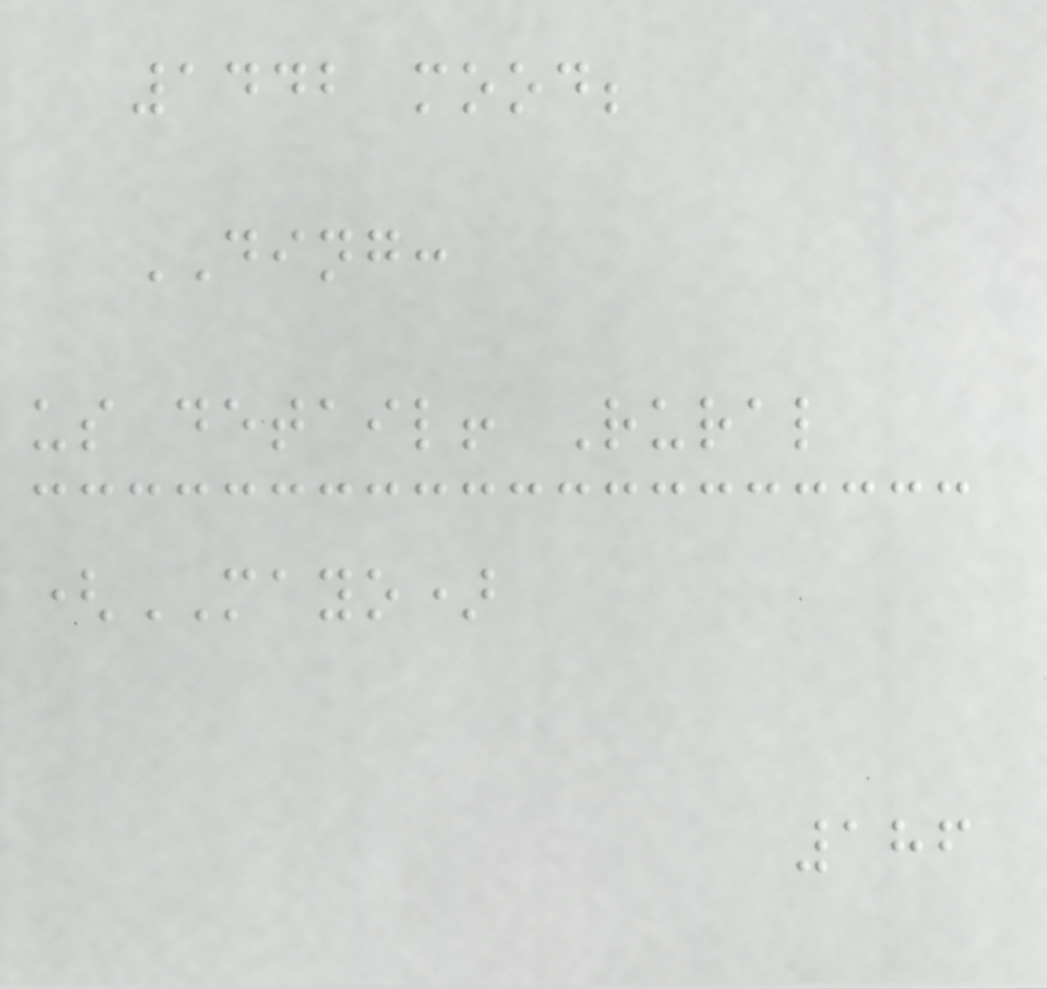1442 mood;
DING:
us detail! Rural
(MAYO)
186
